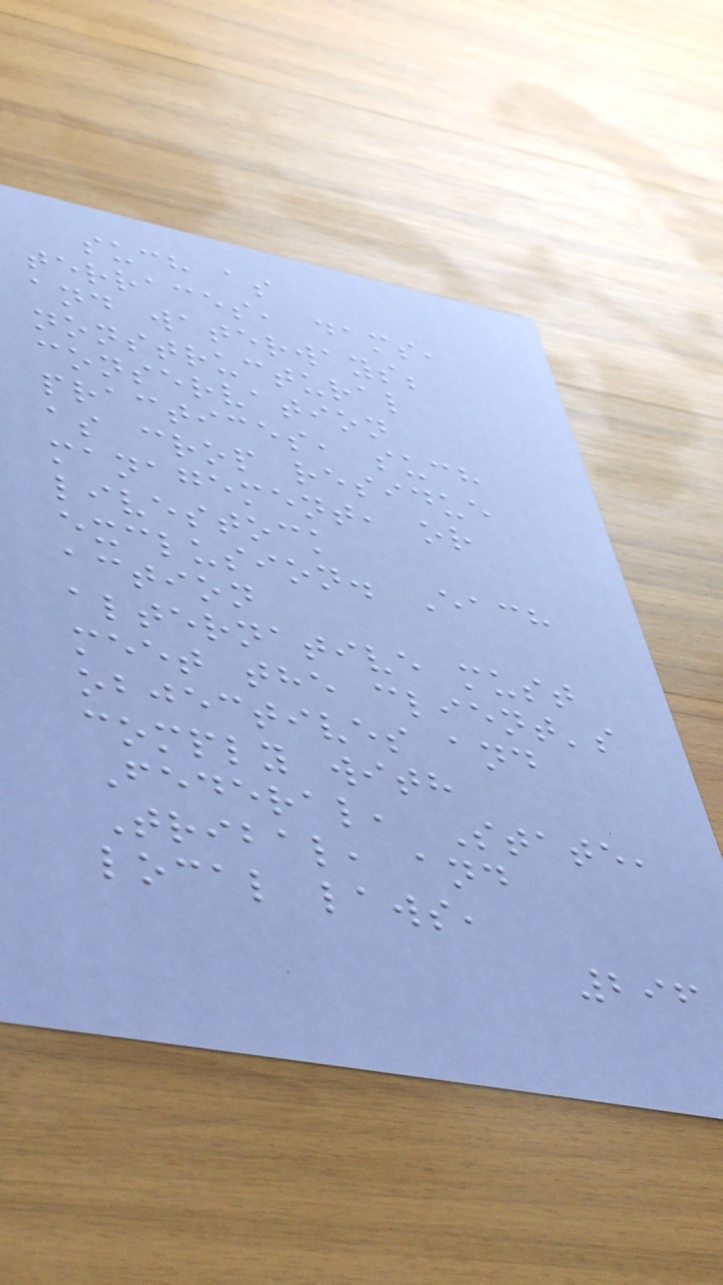such as
terraces, dams,
and waterways;
nonstructural
conservation
practices, such
as crop residue
management, or
livestock
exclusion. Each
action
alternative must
meet the client's
objectives and
comply with
Federal, State,
Tribal, and
local laws,
296
